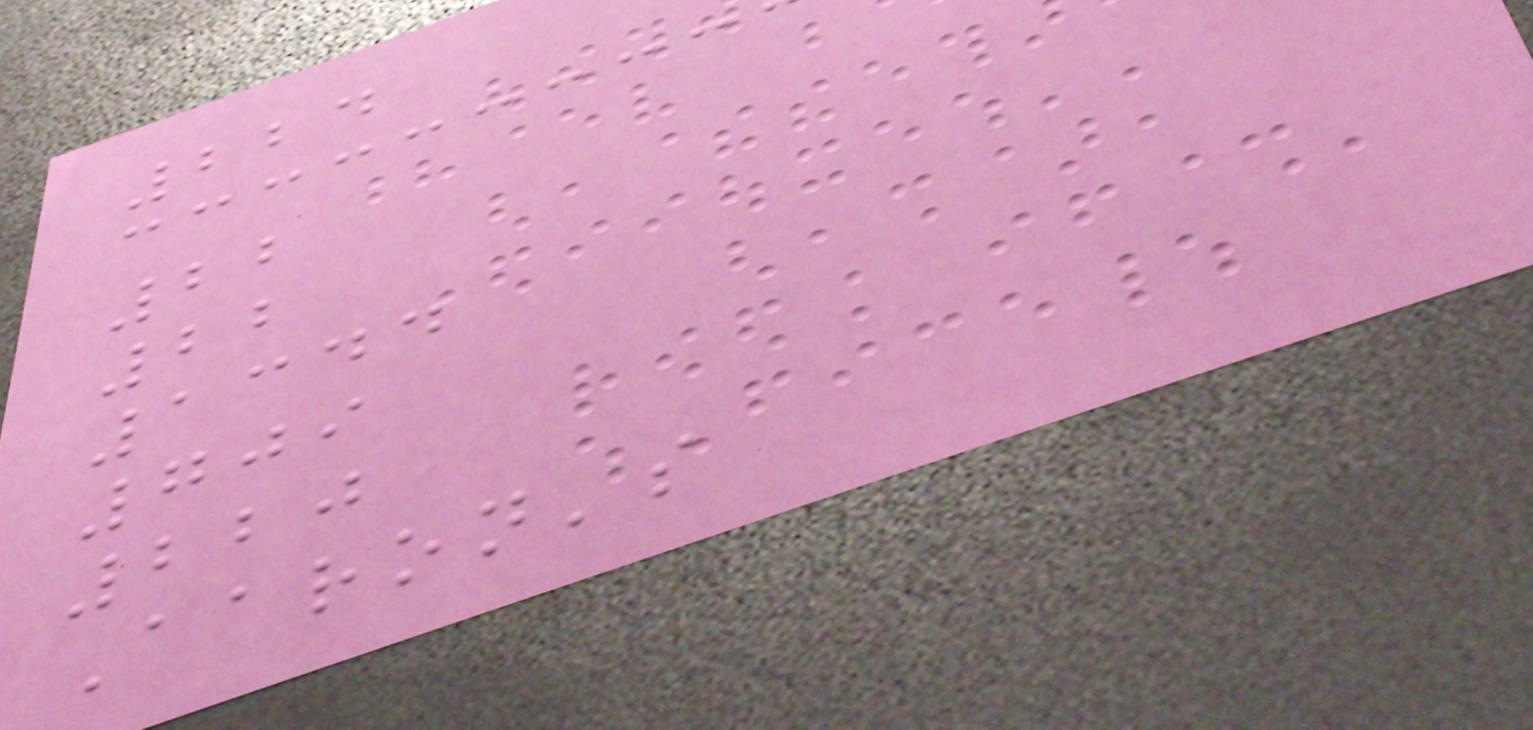224
22
22
1344
709
220
Aaron's
